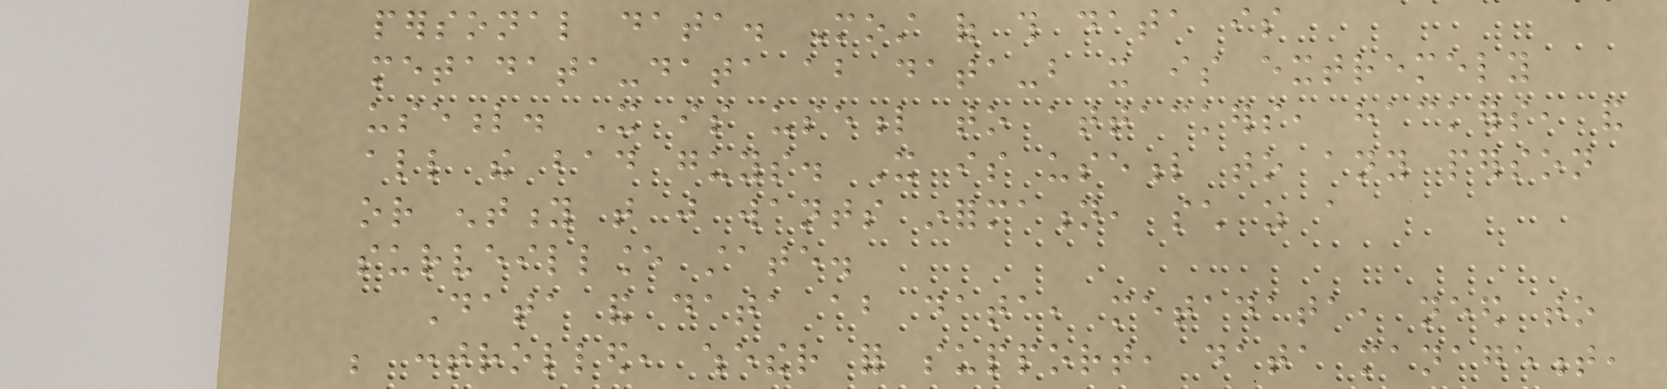personal data. Most of this data is
metadata-data about data-but it is extremely
useful. It is useful to attackers, hackers, and
all the bad guys. It is useful to any person
or entity that just wants information, such as a
surveillance state.
Data and data about data, metadata, need to
be controlled, whether for support, data management,
